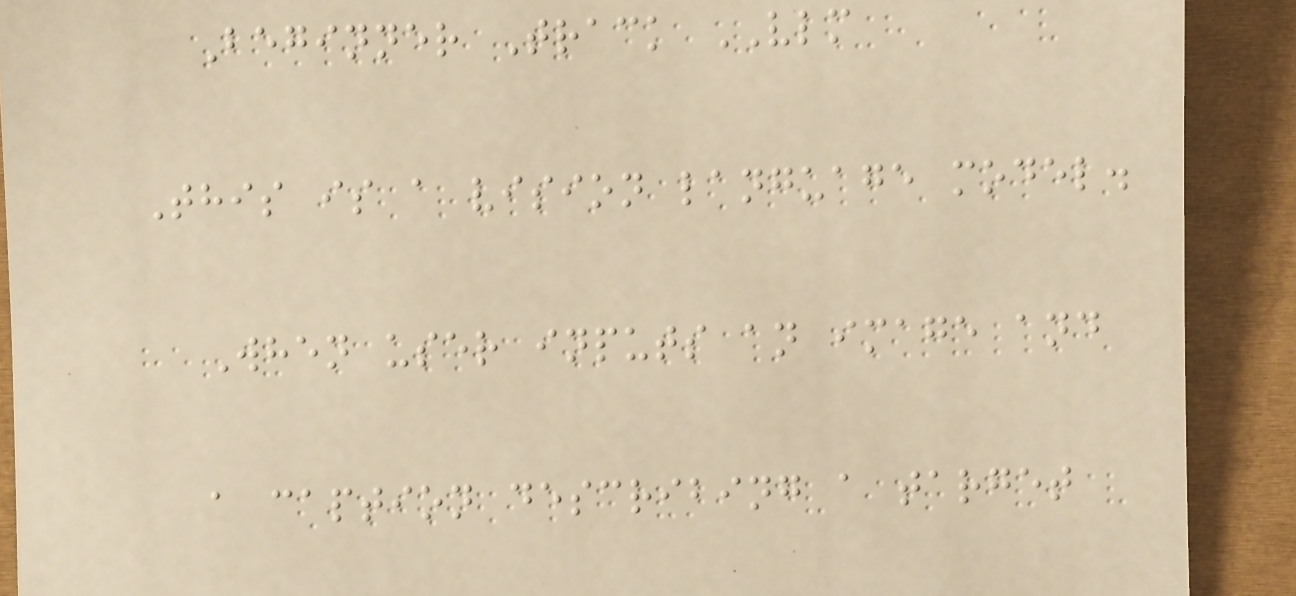Beginner Track VLM
This is a vision language model.
When user inputs an image and
a caption describing a target
